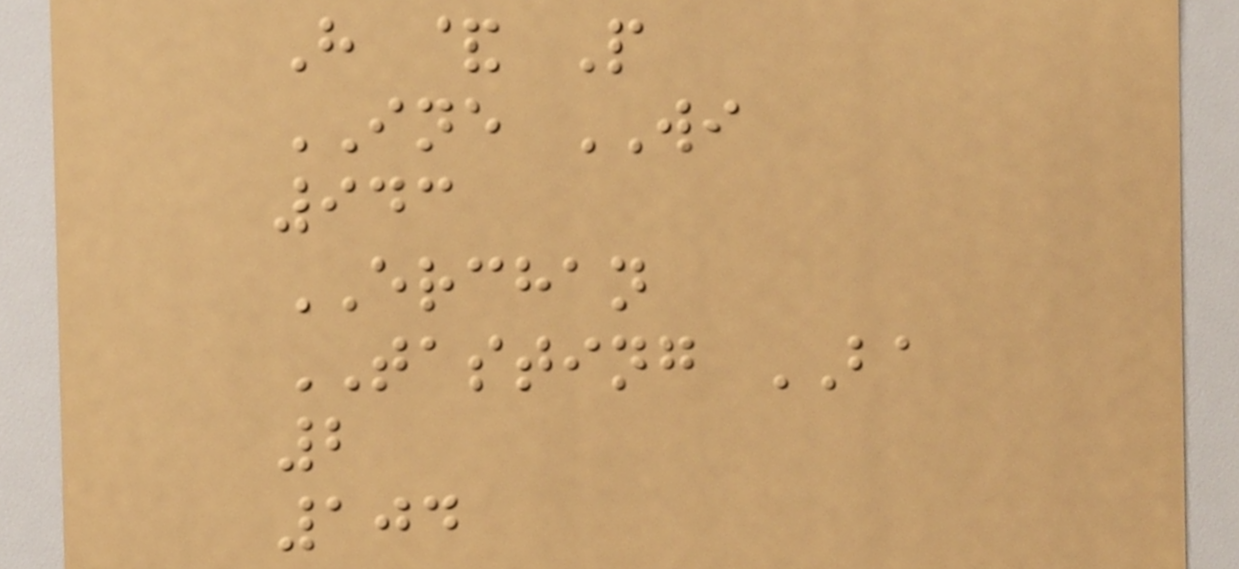H & P
INE WI
943
ERCHAN
TASTING BA
2
104
